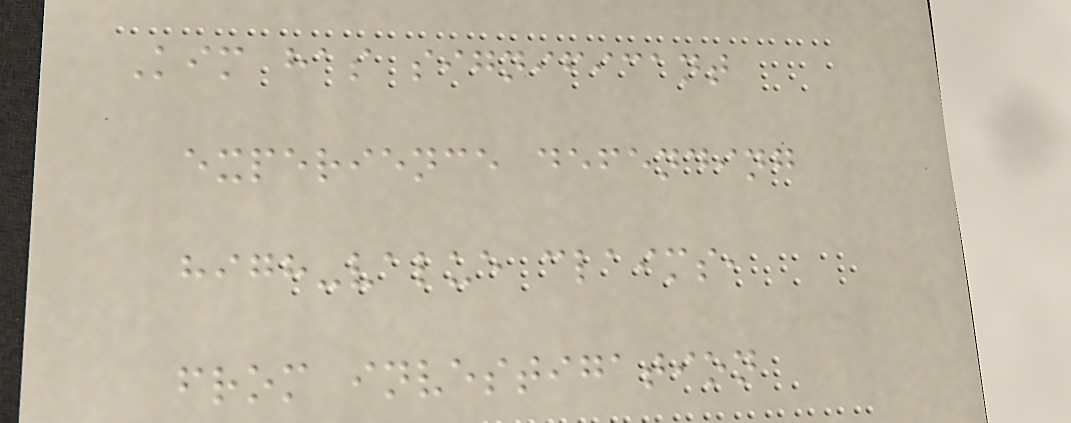Kim has significant
experience defending
high-value claims,
from investigation
